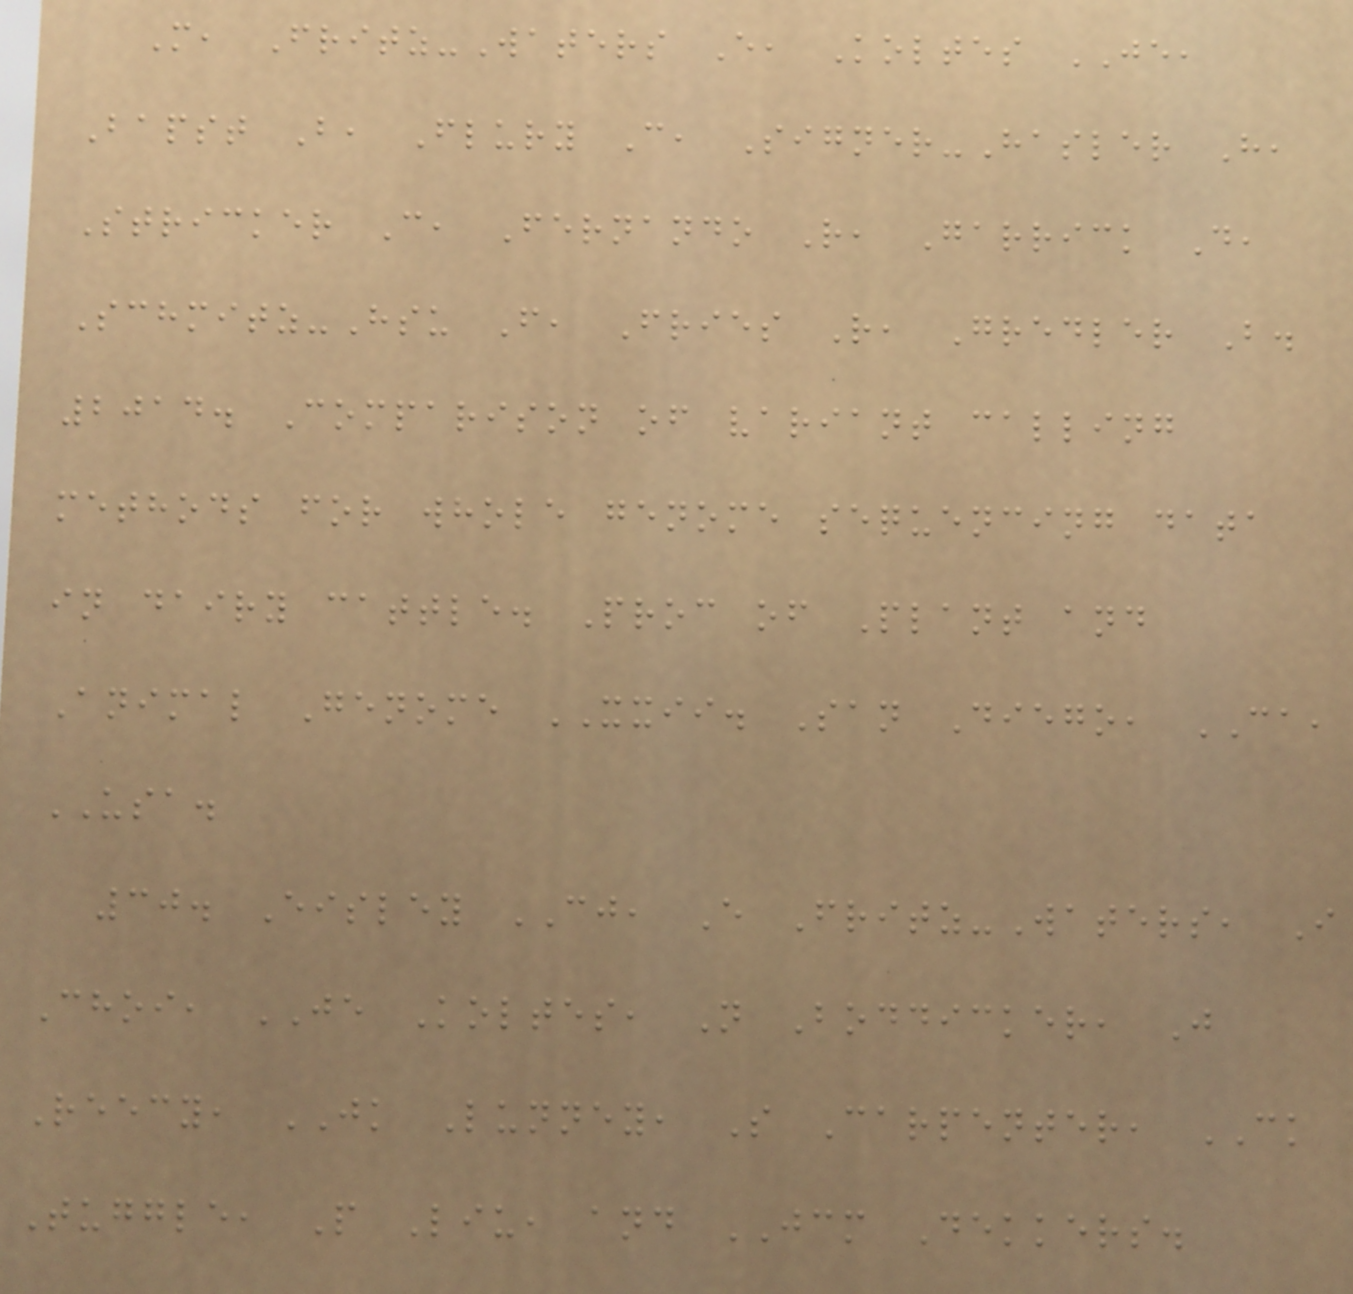M, Fritz-Waters E, Koltes JE,
Bapst B, Flury C, Signer-Hasler H,
Stricker C, Fernando R, Garrick D,
Schmitz-Hsu F, Fries R, Gredler B.
2014. Comparison of variant calling
methods for whole genome sequencing data
in dairy cattle. Proc of Plant and
Animal Genome XXII. San Diego, CA,
USA.
30. Eisley CJ, E Fritz-Waters, I
Choi, JE Koltes, N Boddicker, J
Reecy, JK Lunney, S Carpenter, CK
Tuggle, P Liu, and JCM Dekkers.
